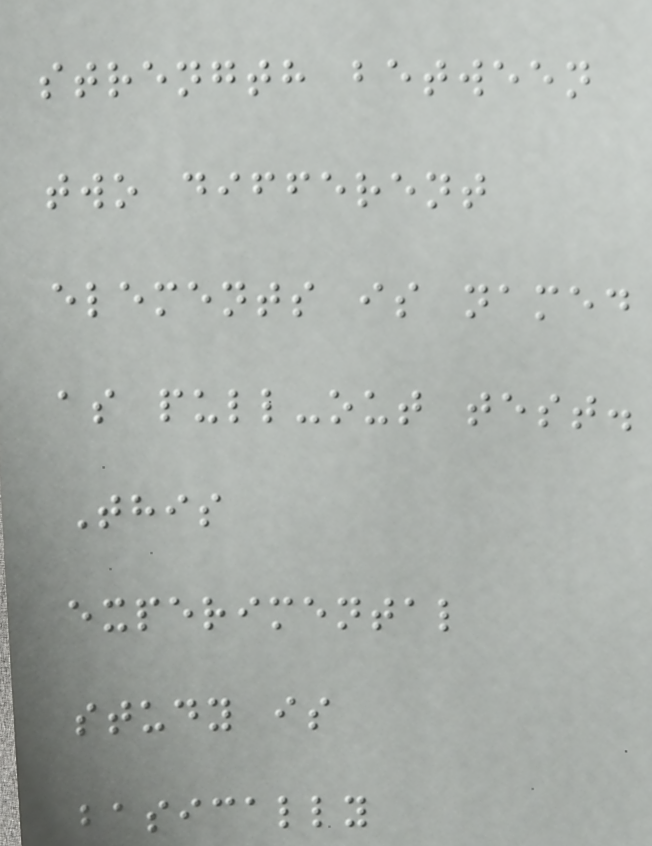strength between
two different
elements is named
as pull-out test.
This
experimental
study is
basically
